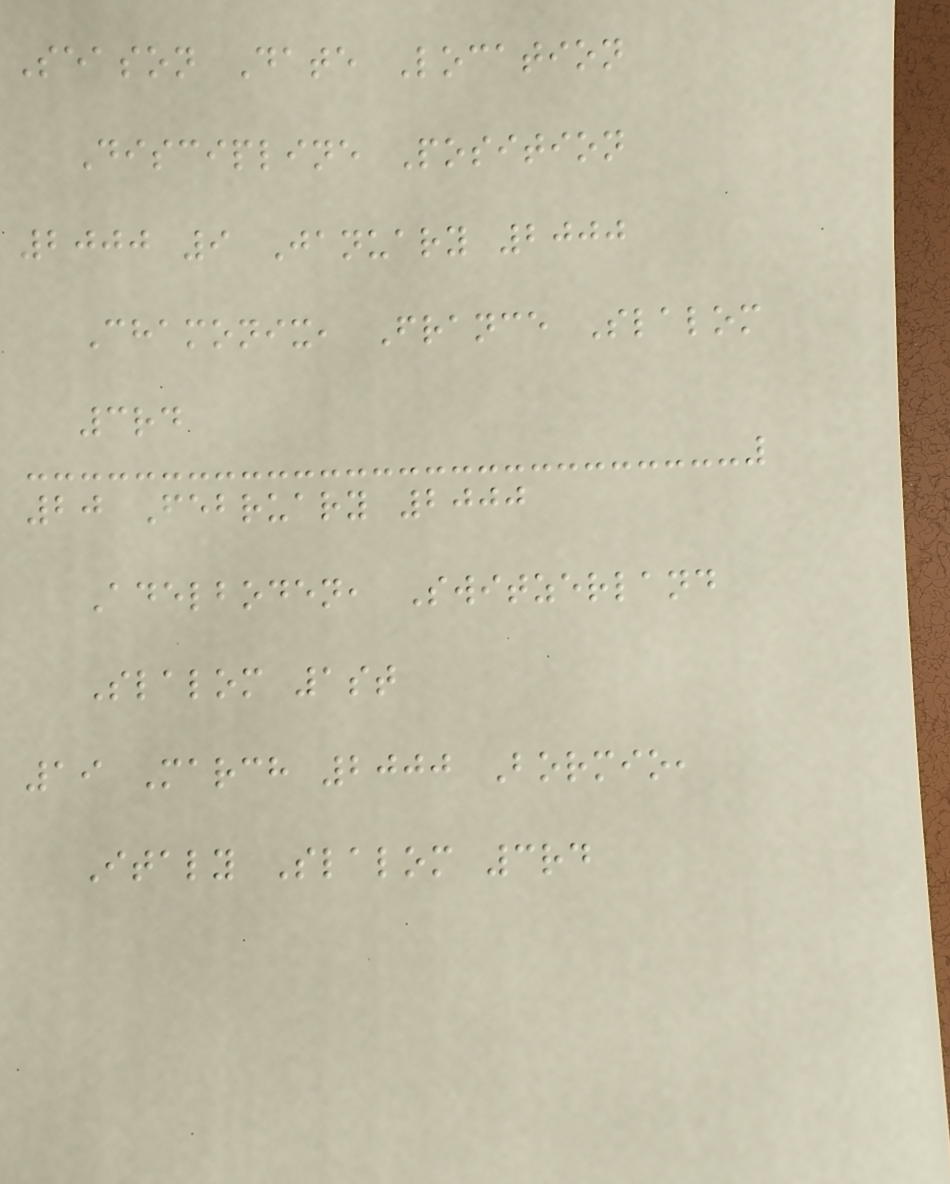Season Date Location
Discipline Position
2000 9 January 2000
Chamonix, France Slalom
3rd
20 February 2000
Adelboden, Switzerland
Slalom 1st
19 March 2000 Bormio,
Italy Slalom 3rd
